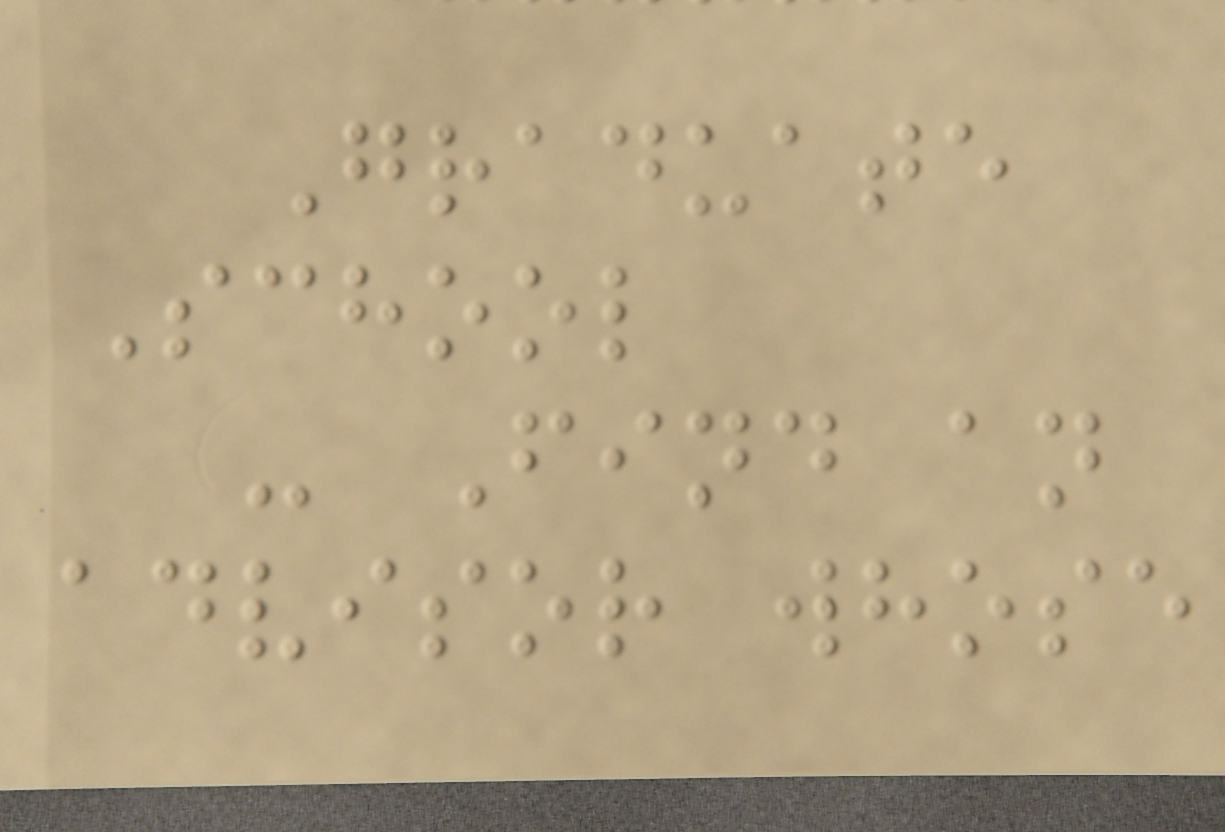Graduate
School
- Find an
advisor whose
